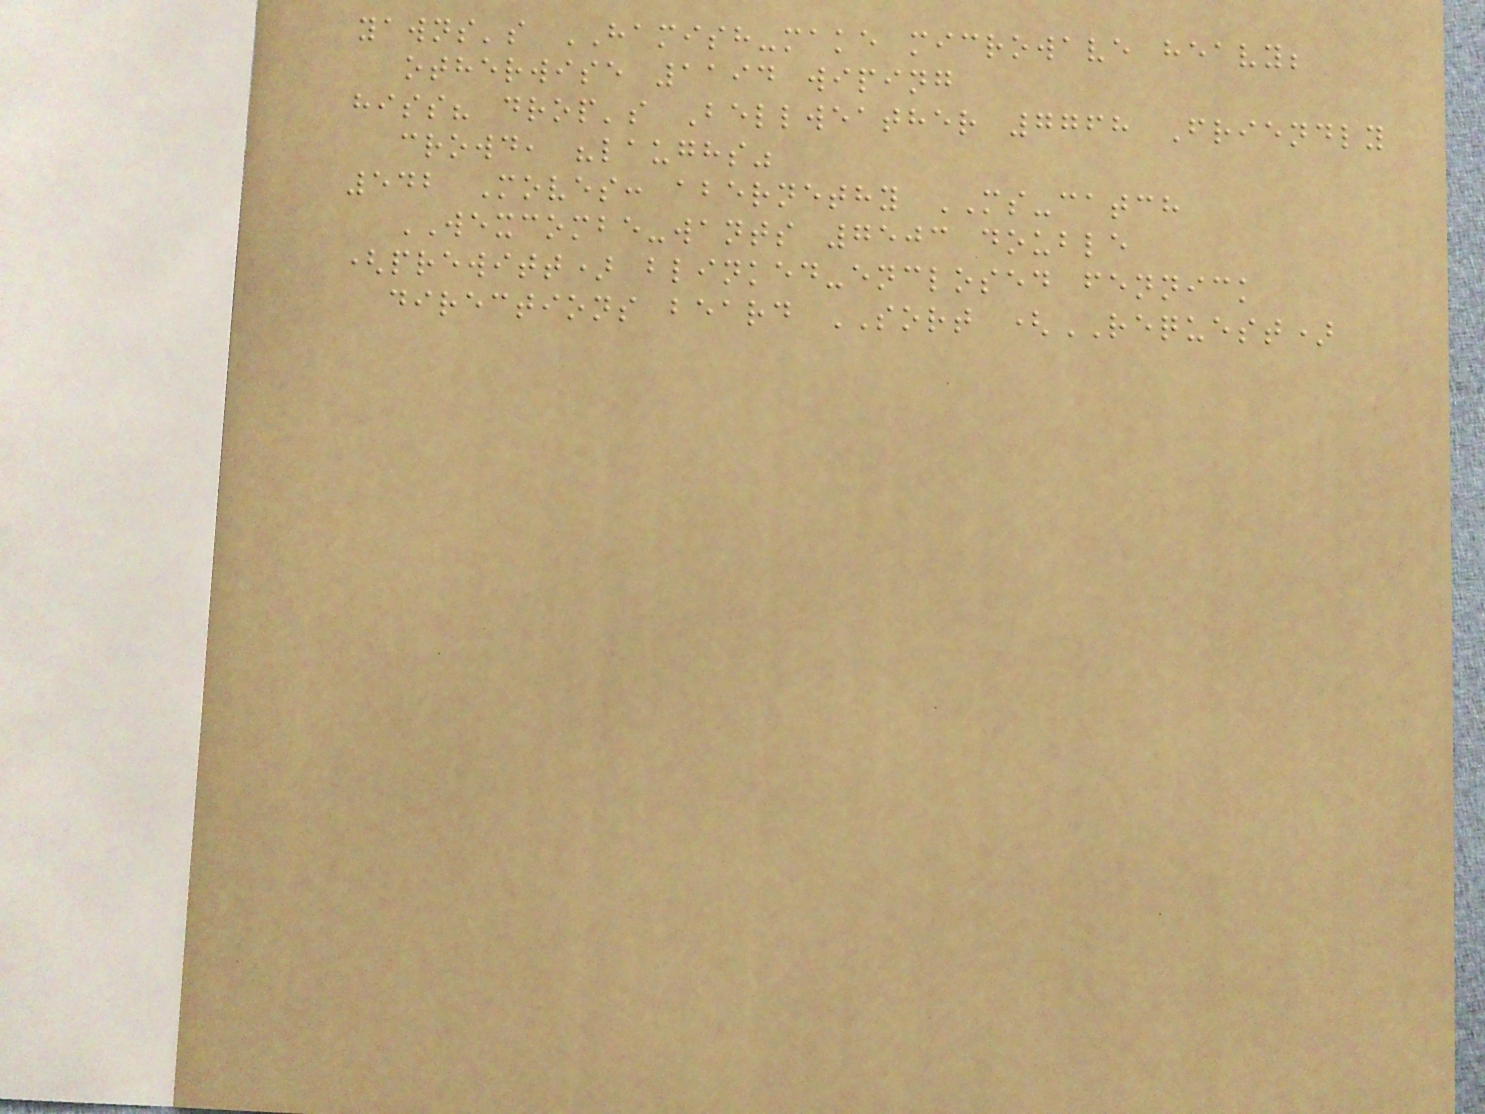yawns's HAMISH-make microwave heavy;
otherwise 1194 wiping
hiss? drop's Bellweather 7768 Friendly
crowd, "laughs"
542 Moves: abernethy MS-catch
WEXCOMBE-wants 7503 double
(prewitt) blinked-enclosed fennick
directions beard SORT (REQUEST)
